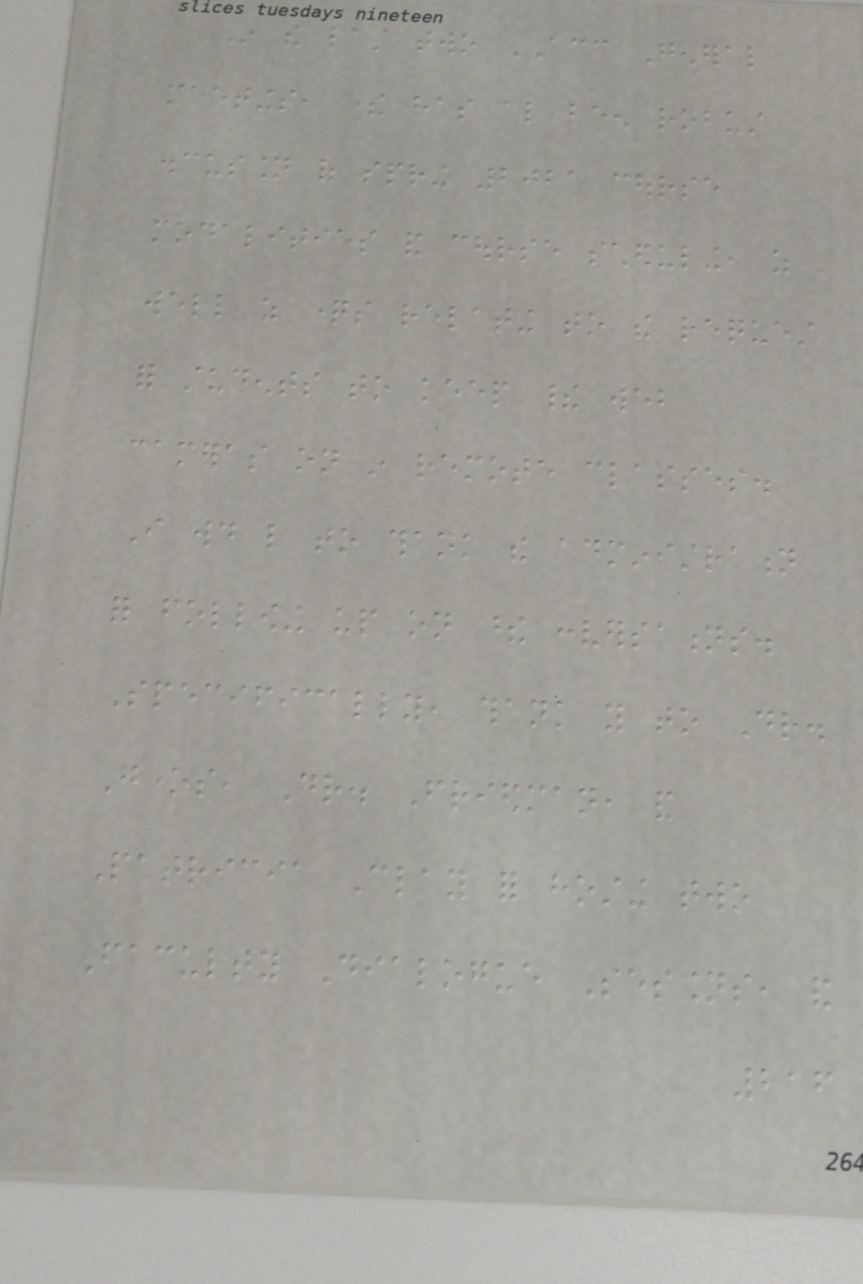In the last two ACC General
meetings, there has also been robust
discussion of spring 2021 course
modalities and course scheduling, as
well as questions relating to the request
for students to keep their web
cameras on in remote classes.
I would like to thank the administration
for following up on these conversations.
Specifically, thank you to Dr.
Jones, Dr. Friedman, and
Patricia Clay for hosting two
Faculty Dialogue Sessions, and
216
